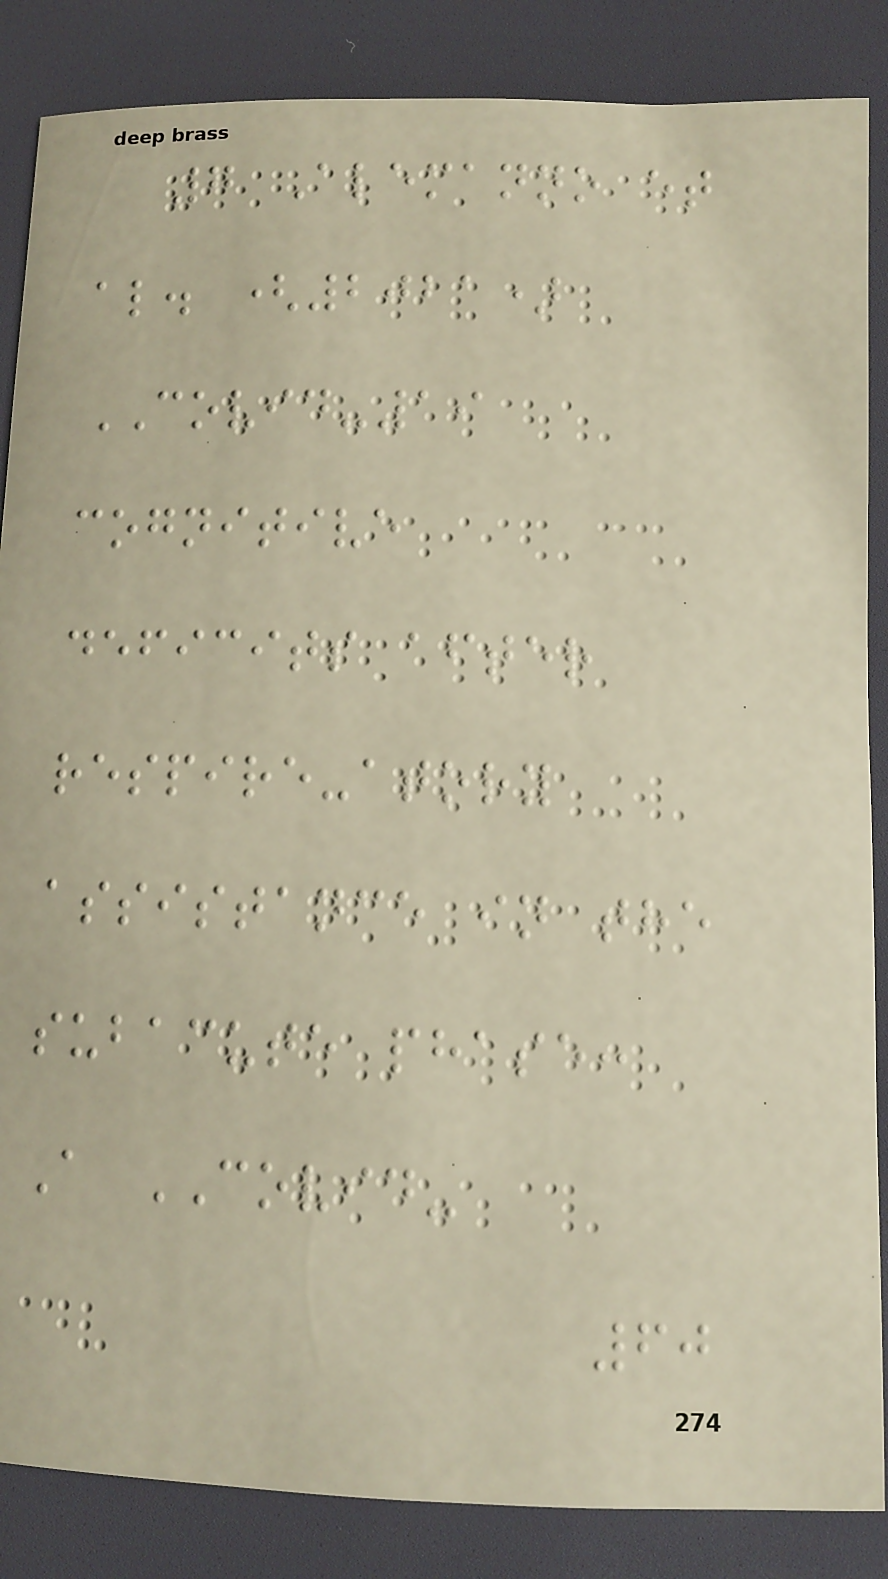7 Alemanno et
al. (2021)
COVID-19
cognitive
deficits after
respire-atory
assistance in the
subacute phase:
A COVID-
60
